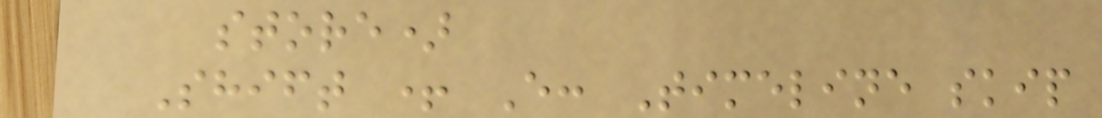store)
Shift + E: Timeline skip
